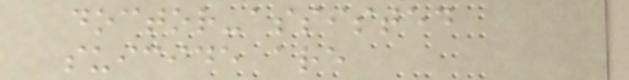doctor-assisted
suicide are
